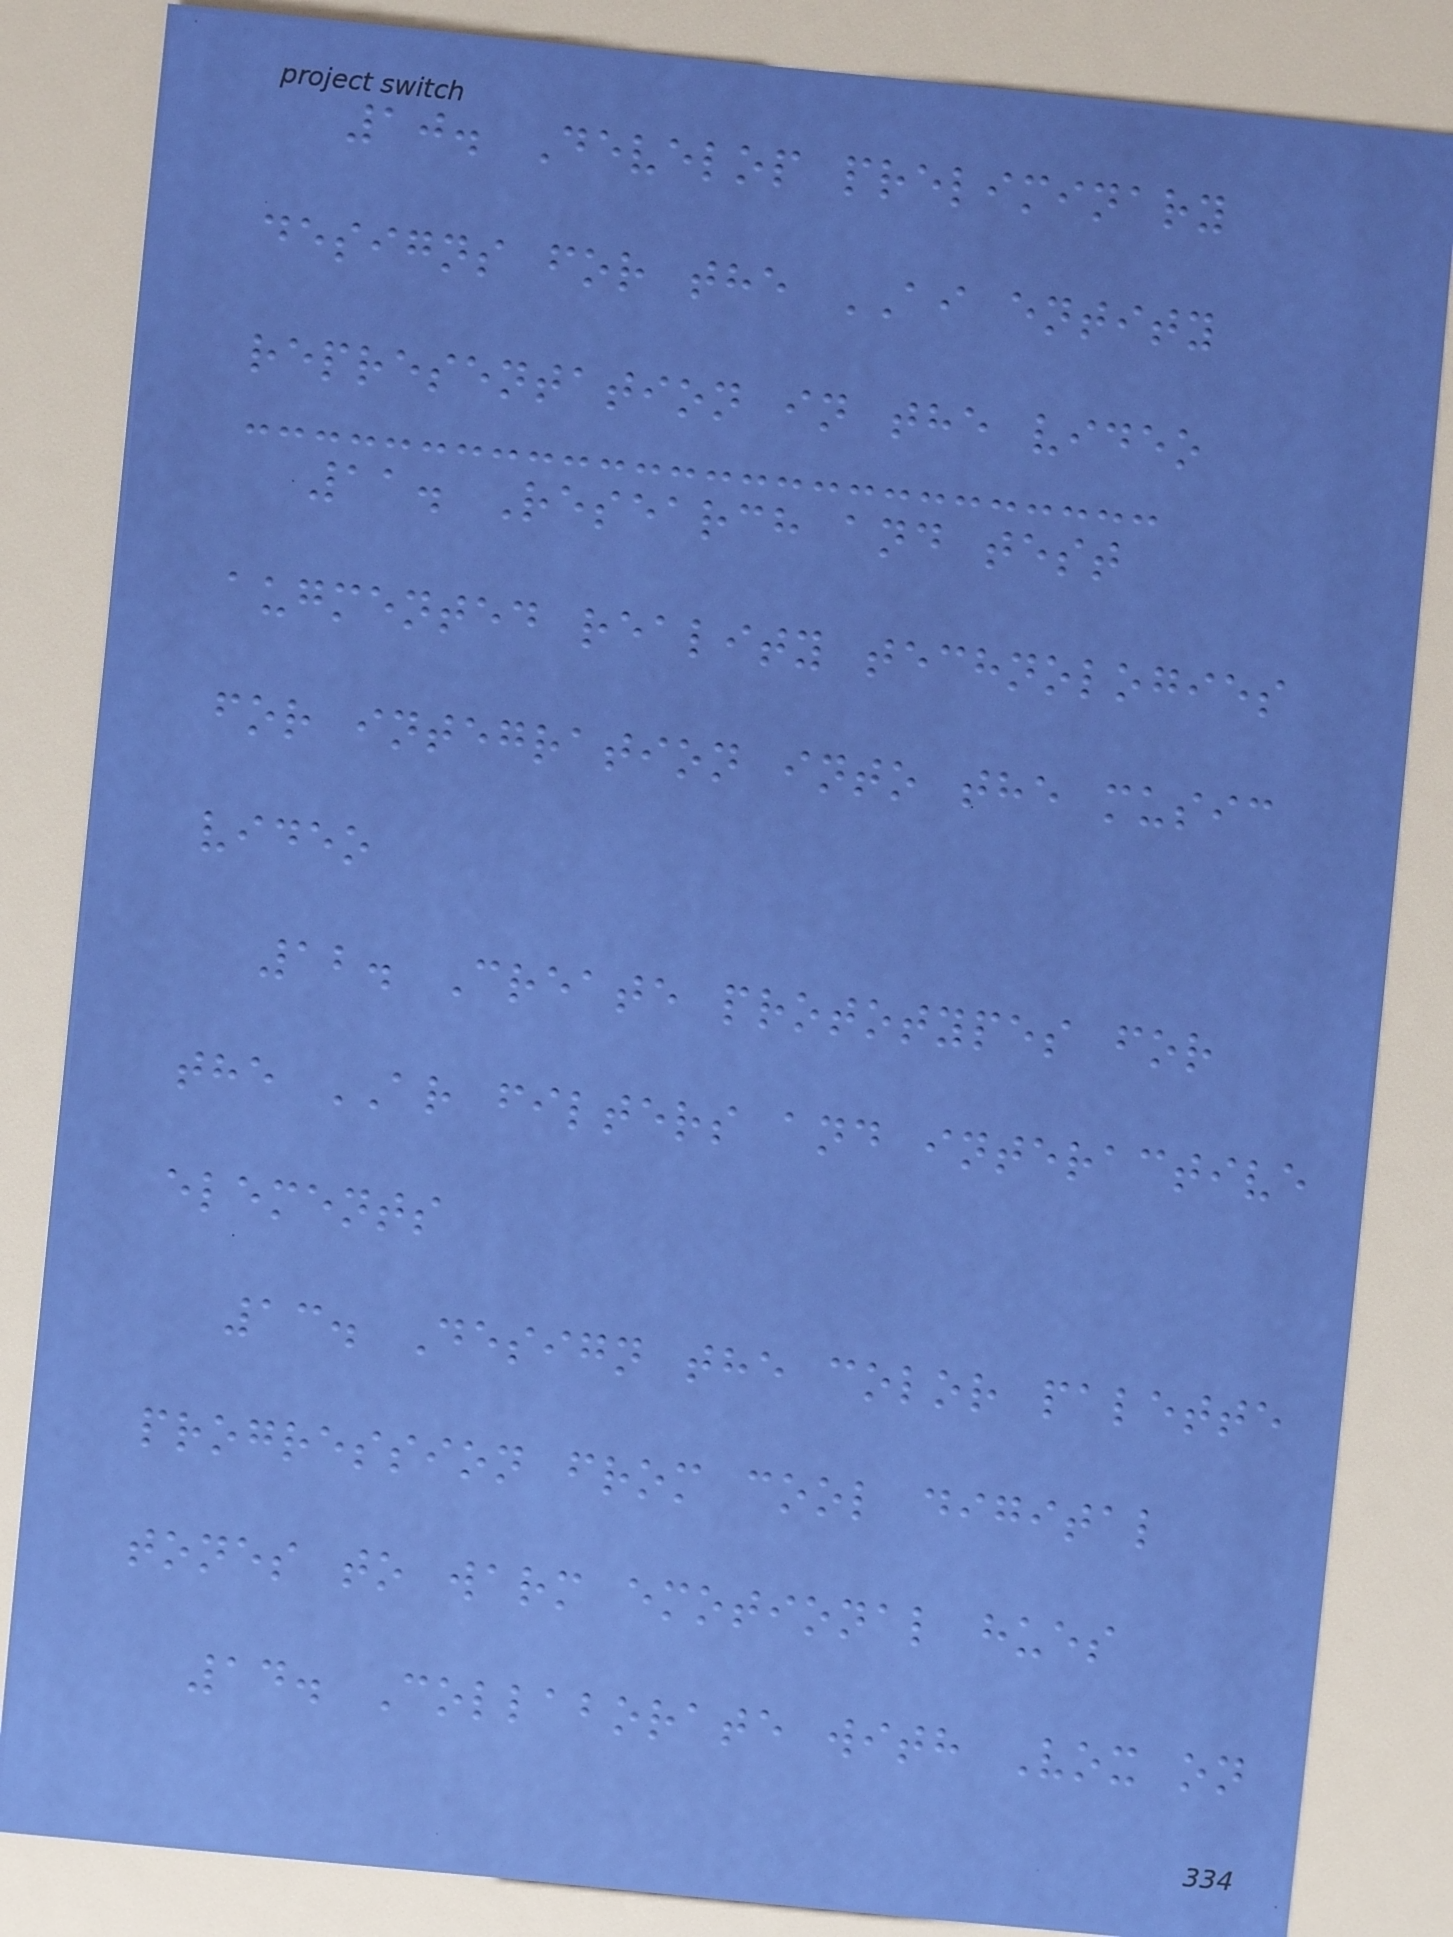10. Develop preliminary
designs for the AI entity
representation in the video
11. Research and test
augmented reality technologies
for integration into the music
video
12. Create prototypes for
the AR filters and interactive
elements
13. Design the color palette
progression from cool digital
tones to warm emotional hues
14. Collaborate with Vox on
